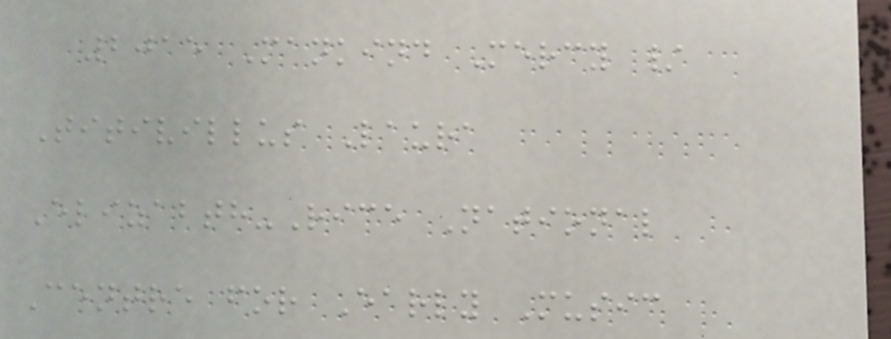2015 Mankind Mercy /
Titivillus Laura
Elizabth-Rice National
Centre for Early Music
